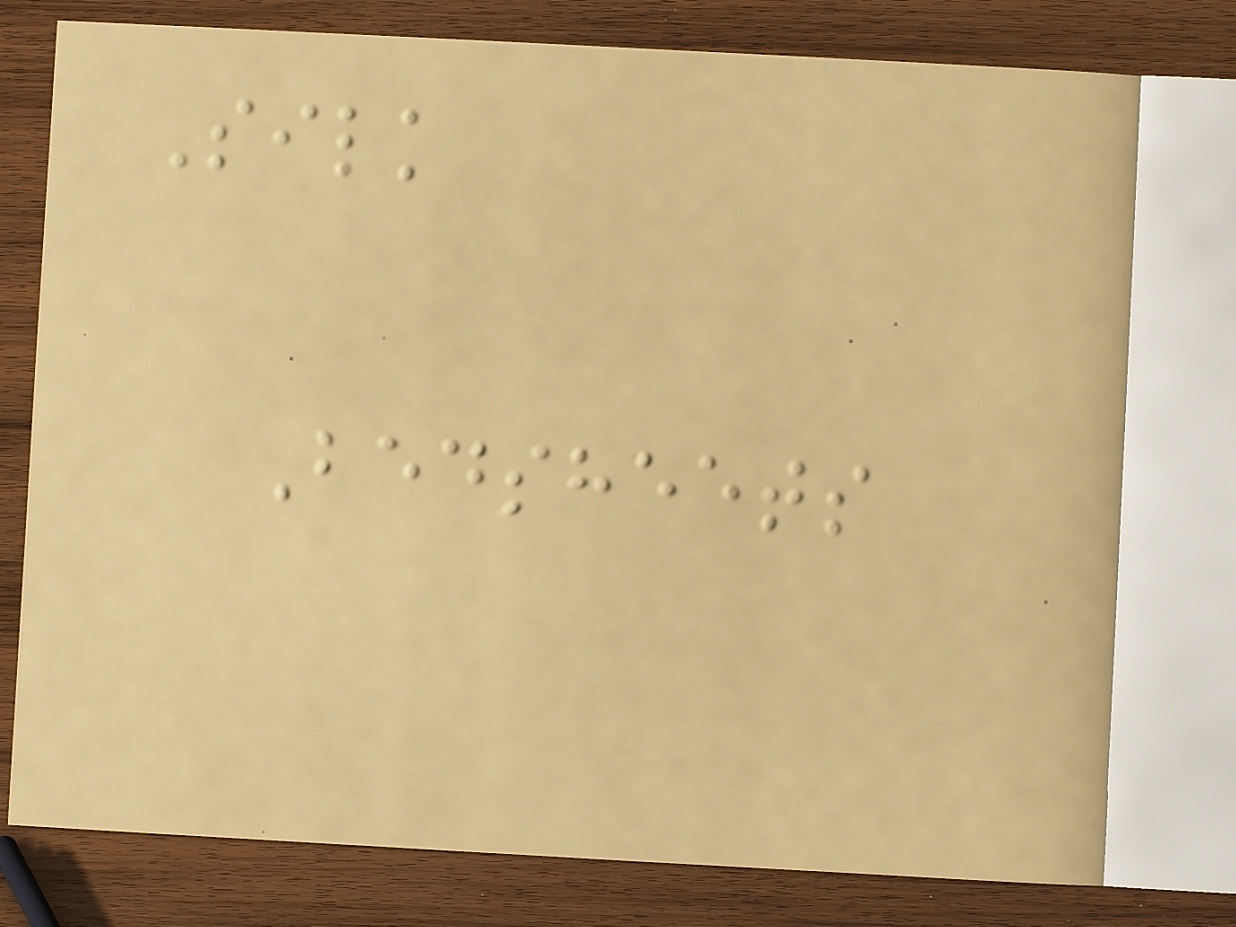Silk
Bedsheets
